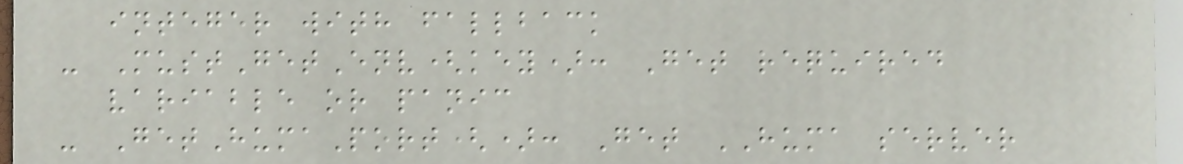integer with fallback
- MustGetEnv(key): Get required
variable or panic
- GetHumaPort(): Get HUMA server
